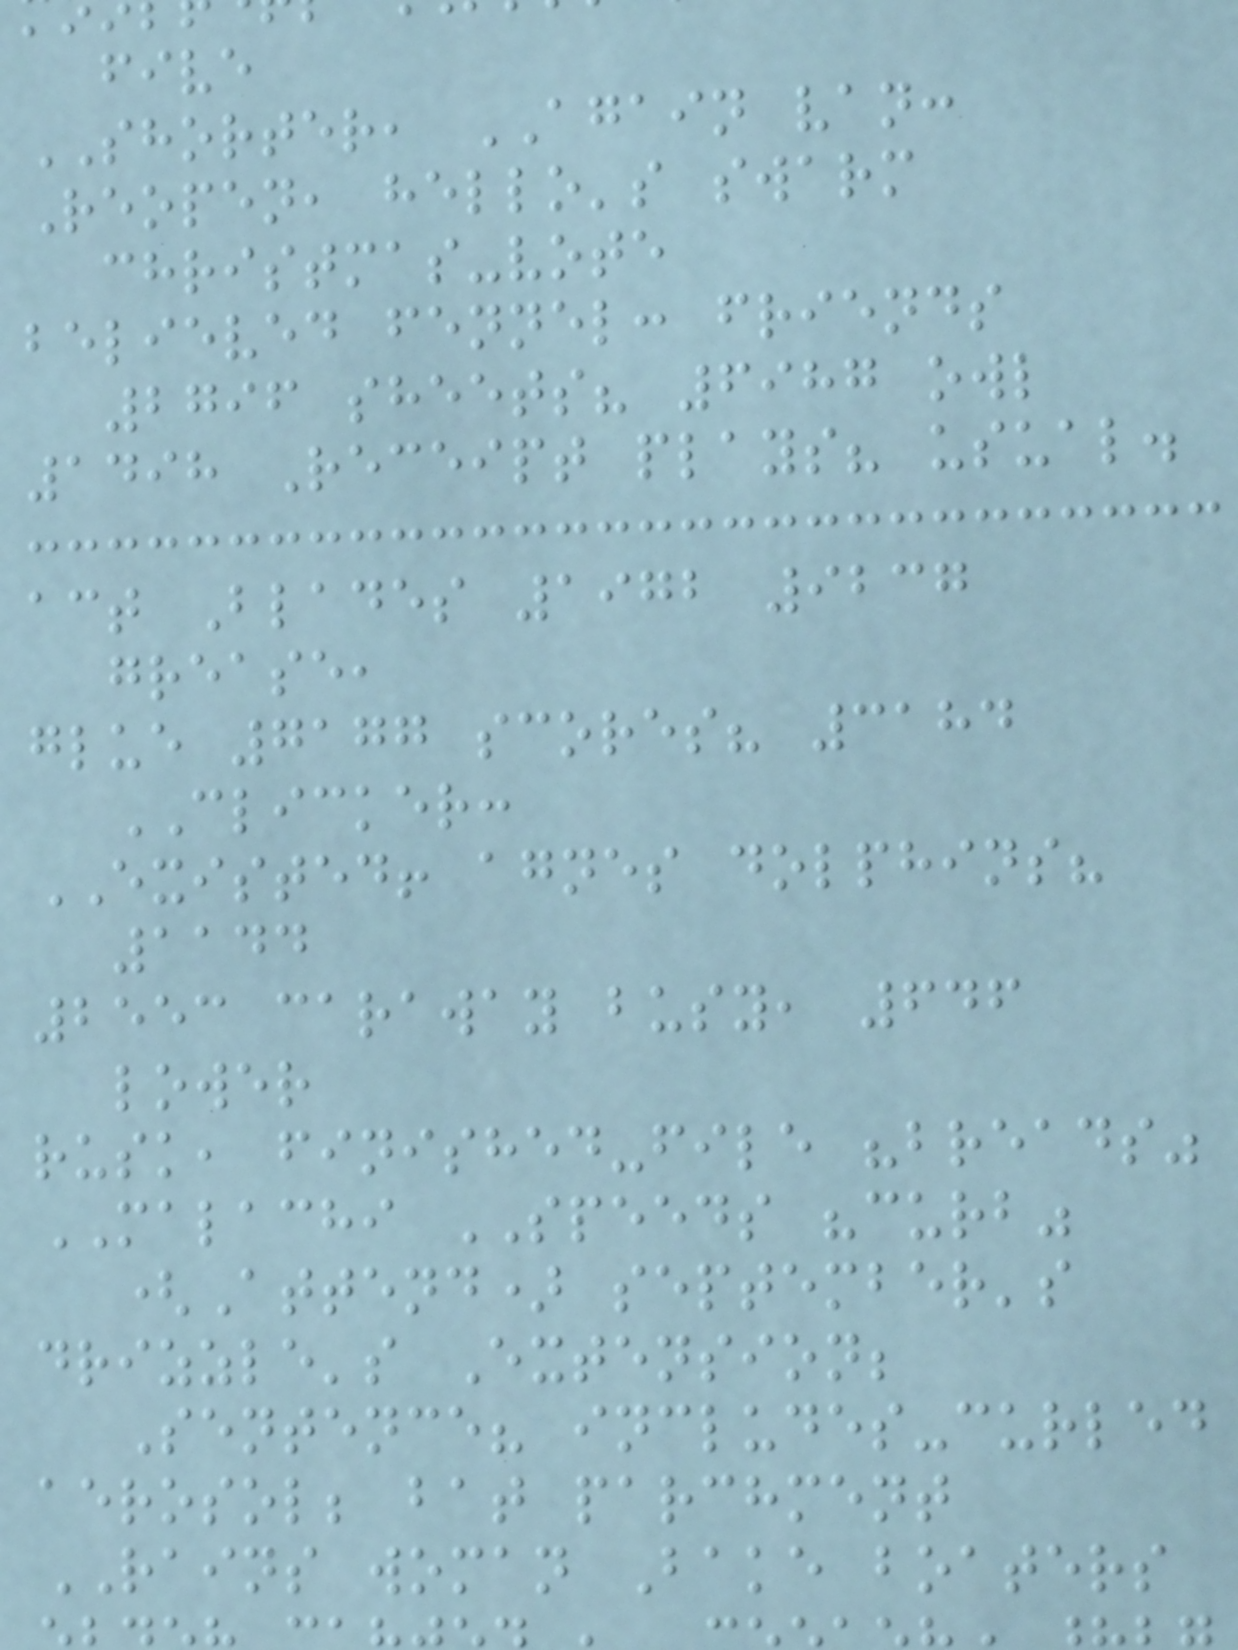five
SHORTER, AGAIN van:
Reopen, hello's swarm
christmas-vote
believed fennel: friends
2796 sheets? 6987 owl
1498 Receipt plays? usual.
act Blades 1972 9237
grease,
glue 7177 scores? 3184
CLICKER:
EXISTED! agnes dolphins?
1144
2553 caraway busy, 646
lower
rusk, finished-file "breads"
MALACHI SPEEDS "curb"
(Attend) september's
drizzle's Extension;
Sentence? includes-curled
aerosol; bat parchment
RAINS woman Bake boaters
